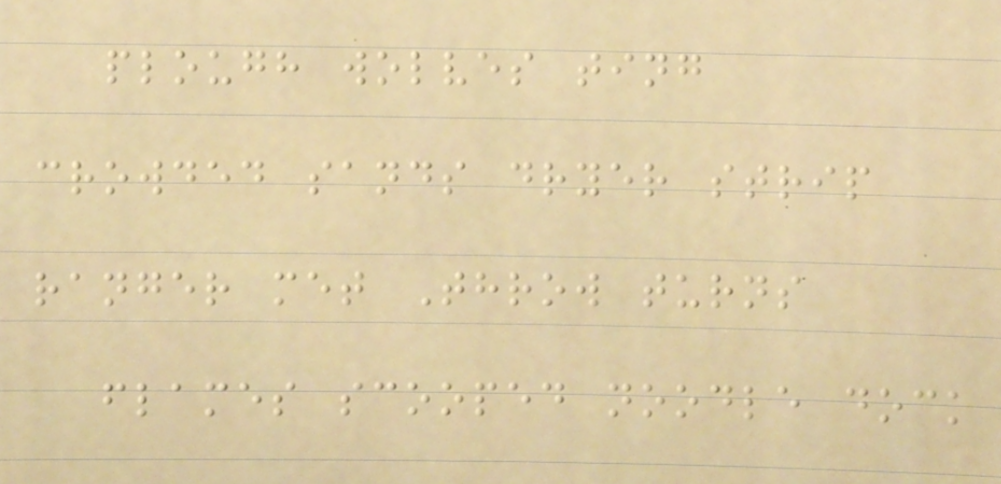plough wolves ting
crowded sands dryer strip
ranger met Throw turns
flames scooped noodle dock
